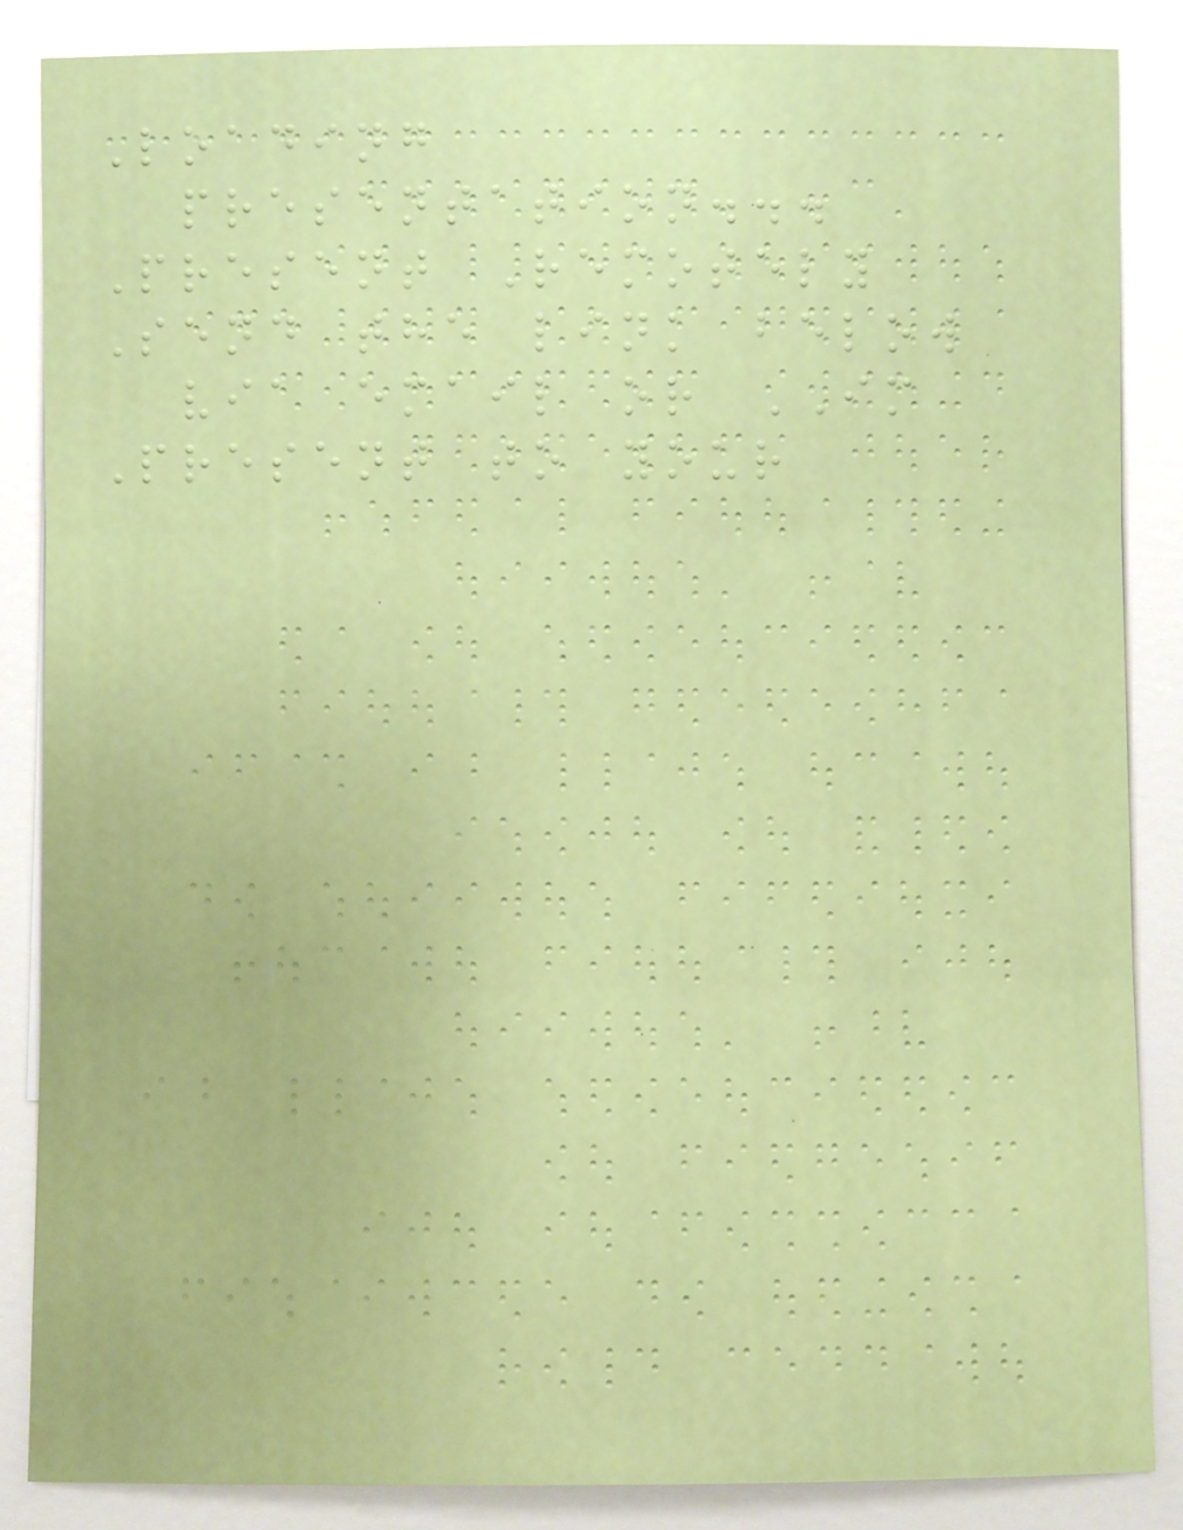Loading
presentation...
Present Remotely
Send the link below
via email or IM
Present to your
